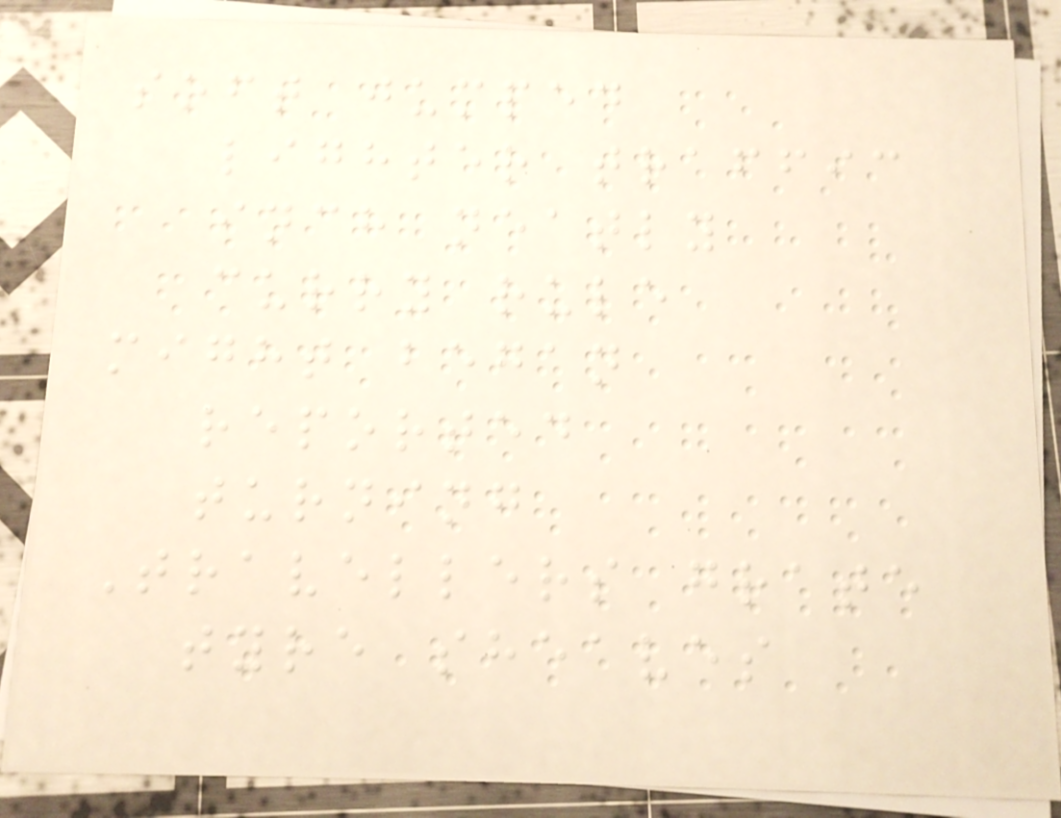soft jumped
lighter traffic
inch neatly
curry rule
might began
reported
turning
Travellers grate
tyre sheaves
